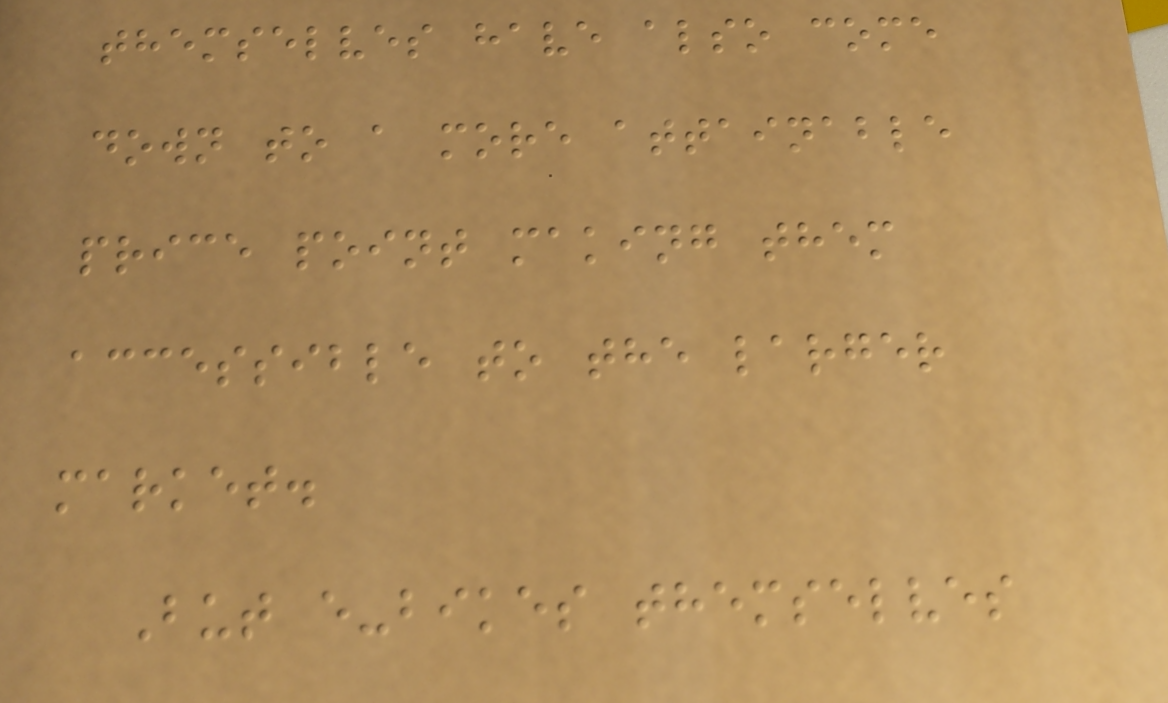themselves have also come
down to a more attainable
price point making them
accessible to the larger
market.
But e-bikes themselves
